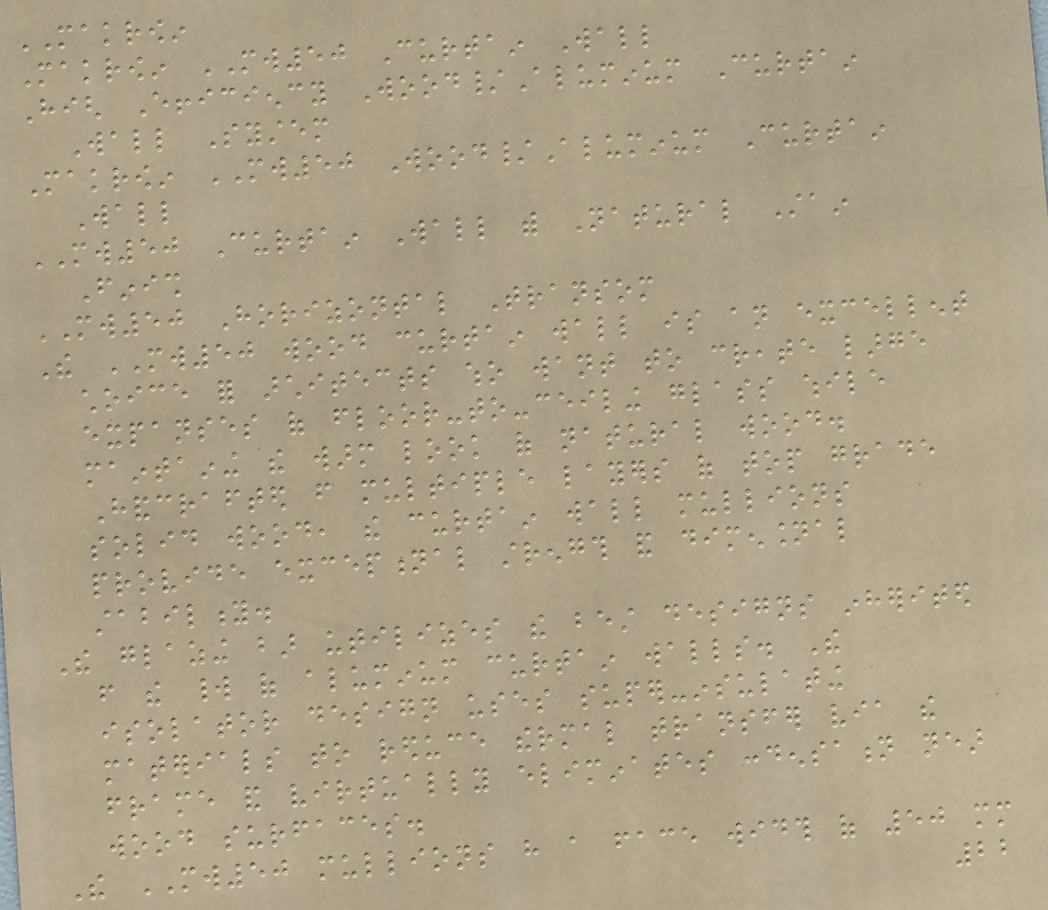MAKROWIN
Makrowin MW50 Curtain Wall
High Efficiency Wood/Aluminum Curtain
Wall System
Makrowin MW50 Wood/Aluminum Curtain
Wall
MW50 Curtain Wall with Natural Stain
Finish
MW50 Horizontal Transom
The MW50 wood curtain wall is an excellent
choice for architects who want to create large
expanses of floor-to-ceiling glass while
maintaining the warm look of natural wood.
Handcrafted from multiple layers of top grade
solid wood, the curtain wall mullions
provide exceptional strength and dimensional
stability.
The glazing bar utilizes the best designs inherited
from the world of aluminum curtain walls. The
isolator design uses super-insulating
materials to reduce thermal transfer via the
frame and virtually eliminates condensation near
wood surfaces.
The MW50 mullions have a face width of 50 mm
22
